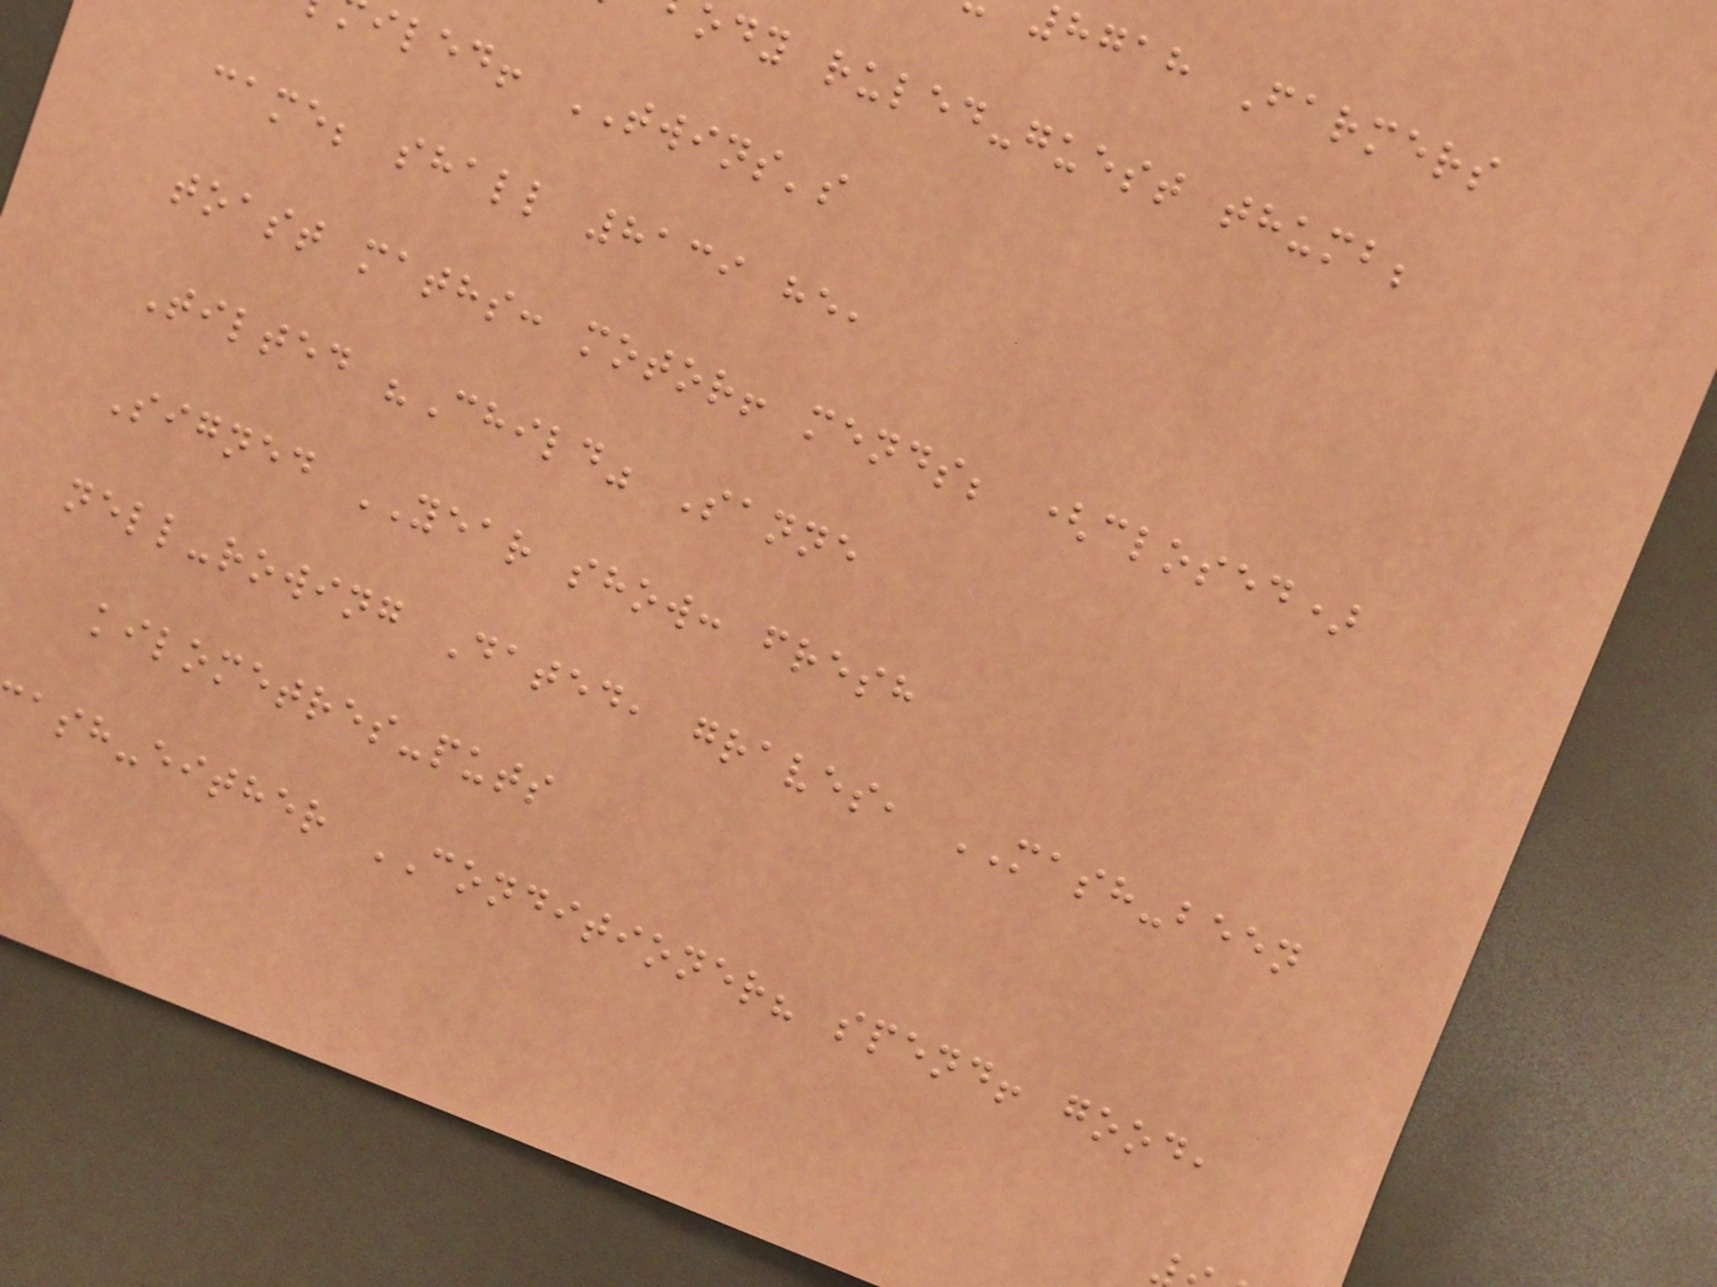hgah Farmers
ody ruled-guest thumb;
iled! TWINS's
came; shall 8139 he,
toast maths: motor! mends; (closed)
Tilted "Child" Sanne
Signed YEAR show: fresh
nell-rowing Dated, graves, MASH-been
kilometres-puts
ash-either CONDITIONER? spend! good,
